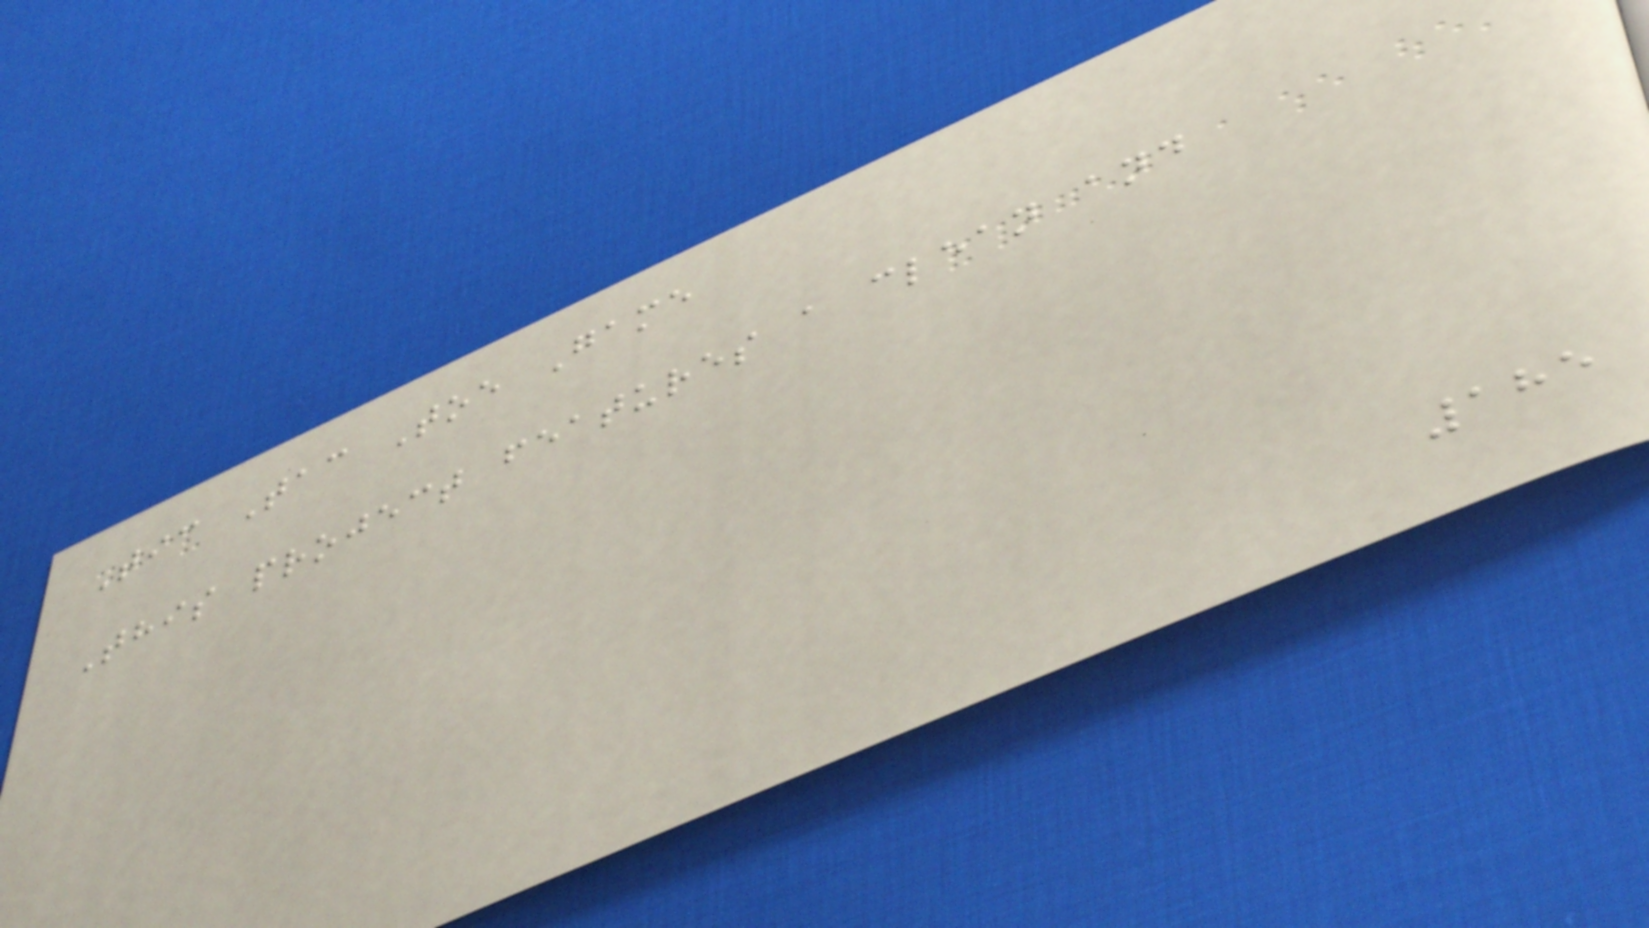Tic Tac Toe Game
This project features a clean and
185
